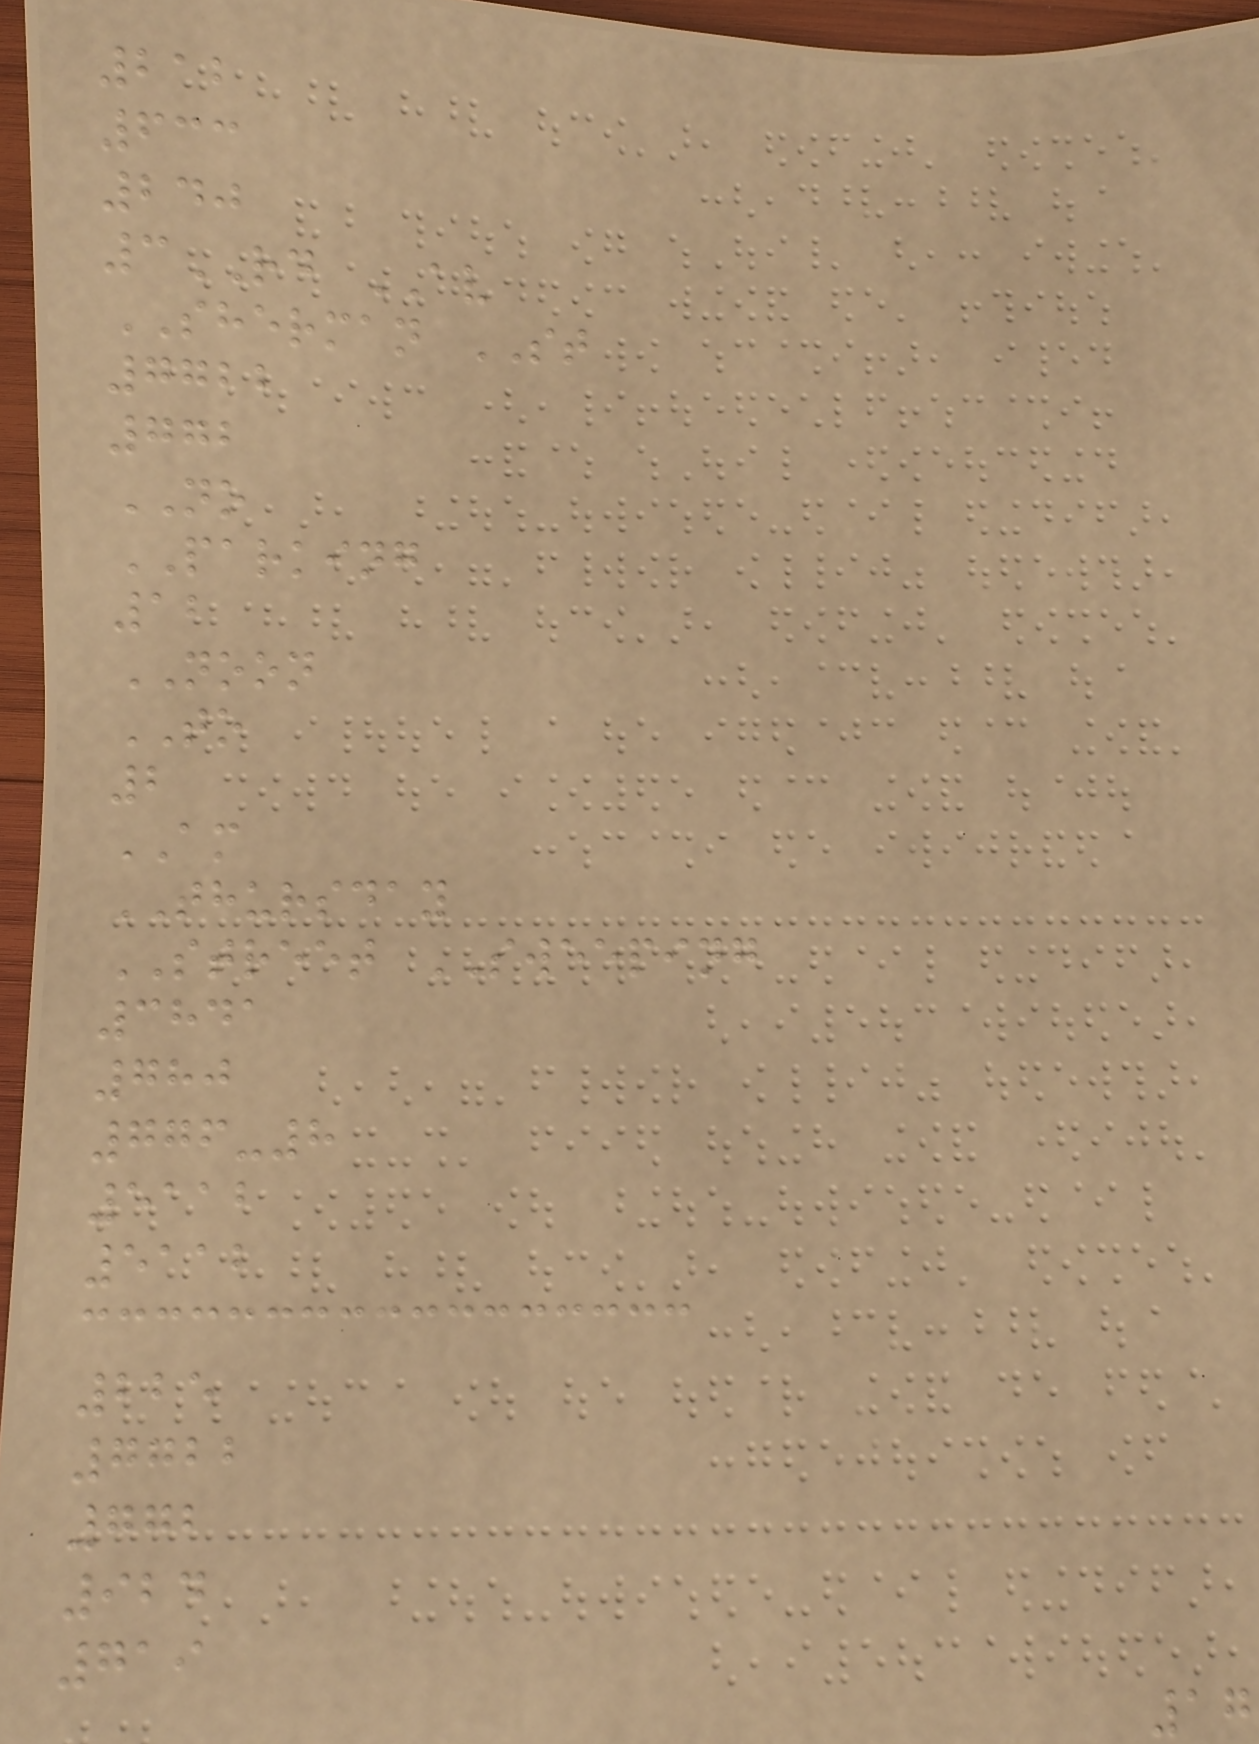212
633
240
3RD AV
SHERMAN ST
7722
772
NO
PARKING
12
NOON
TO
2
AM
THURSDAY
STREET SWEEPING
3841
780
776-8
5112
5112
225
7722
772
924
719
17
